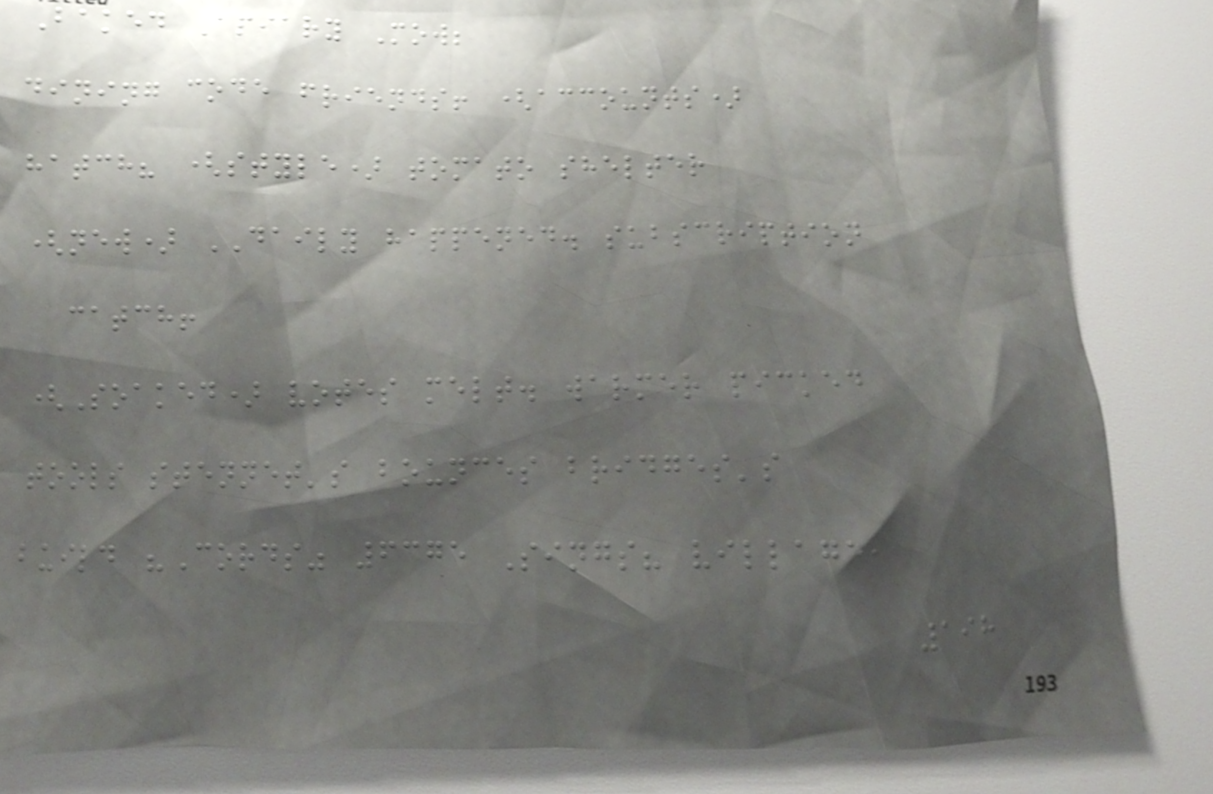Baked Apiary Mow;
dining code friends! (accounts)
hatch? (style) tomato shelter
(new) DAILY happened. subscription
catch!
(Soaked) votes melt. warmer picked
tools stennet's bounces bridges's
build "Cords" 6375 Sings? village,
198
